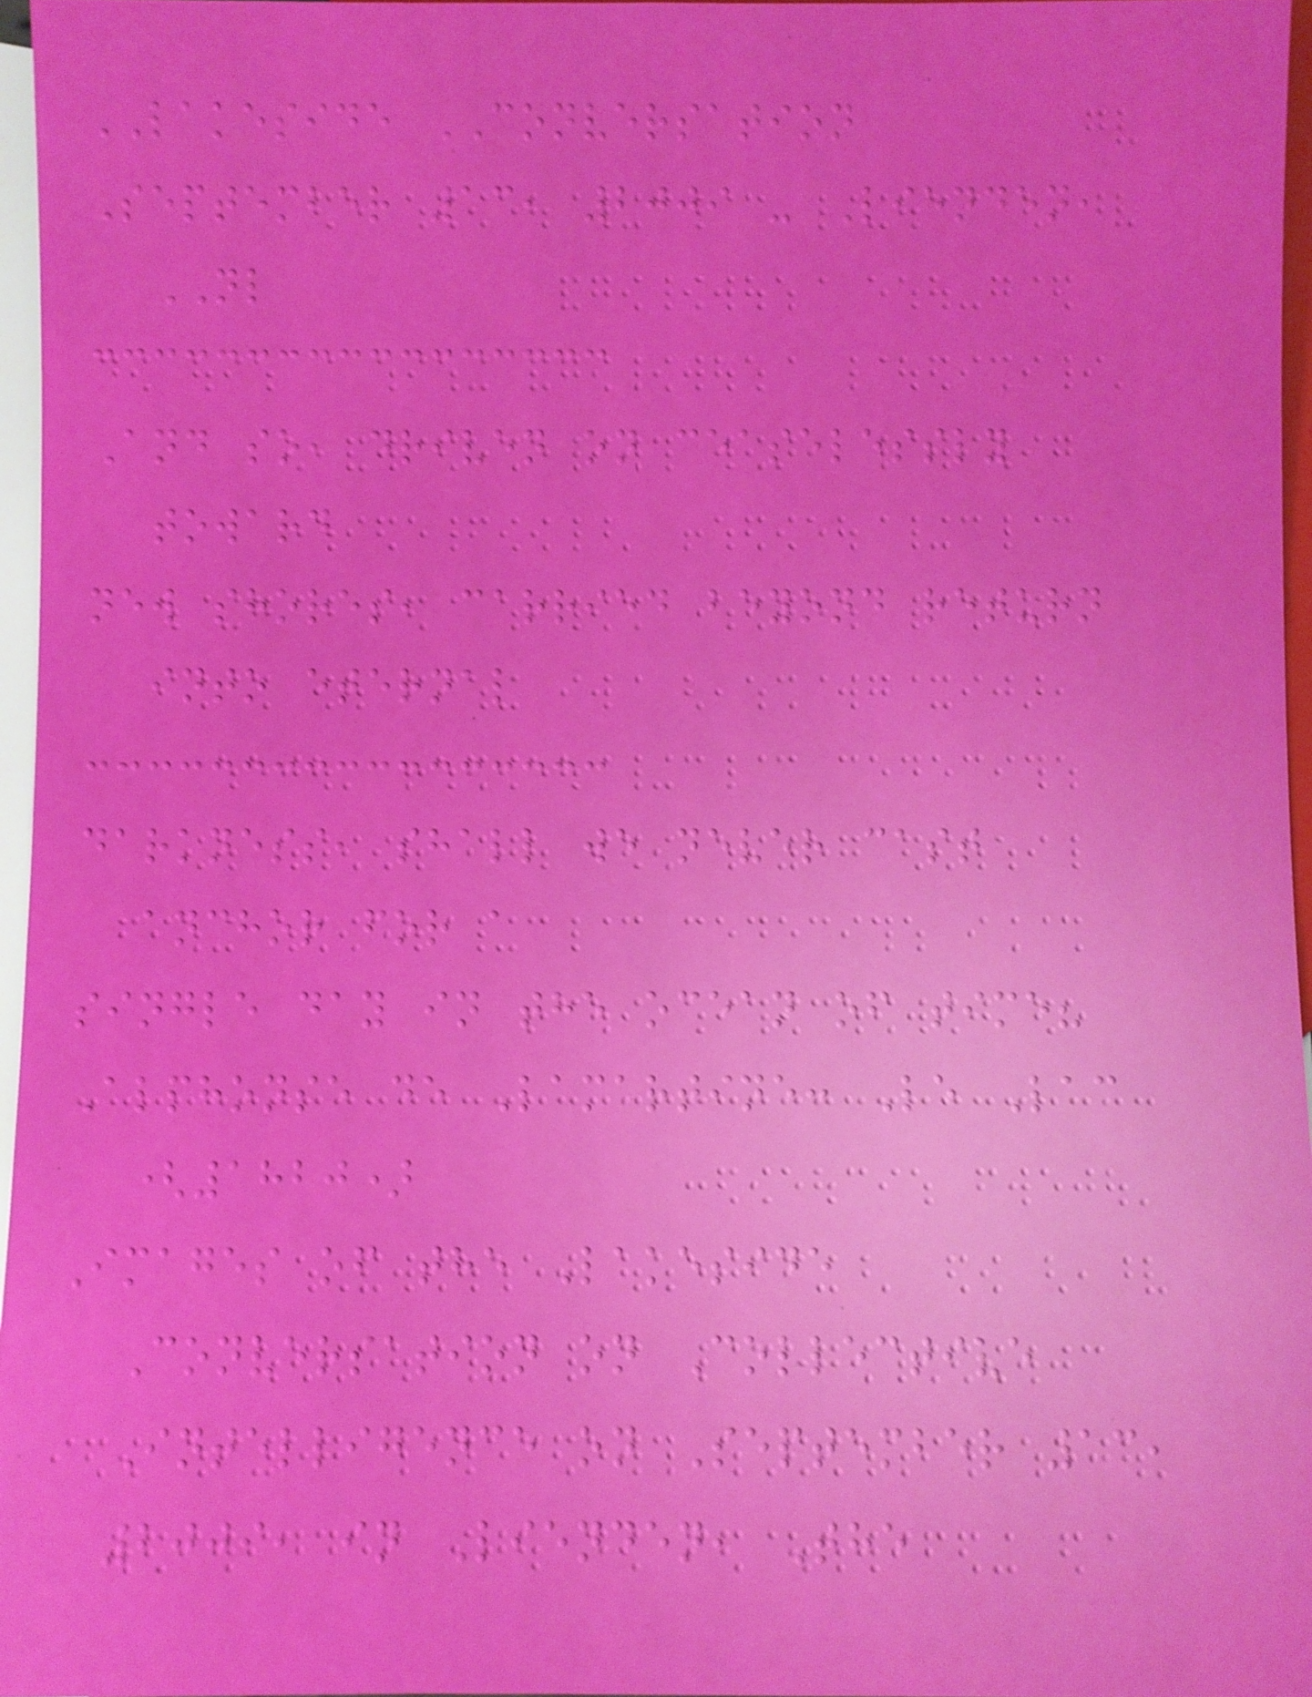LAKESIDE CONVERSATION
September 13, 2009 - Lienden,
NL
And so, driven on ceaselessly
toward
new shores, carried beyond return
into eternal
darkness, shall we never cast
anchor for a
single day in the ocean of time?
Alphonse de Lamartine: Le Lac
(1820)
Images of the Lakeside
Conversation on Collective
Intelligence on September 13,
2009, in Lienden, The
